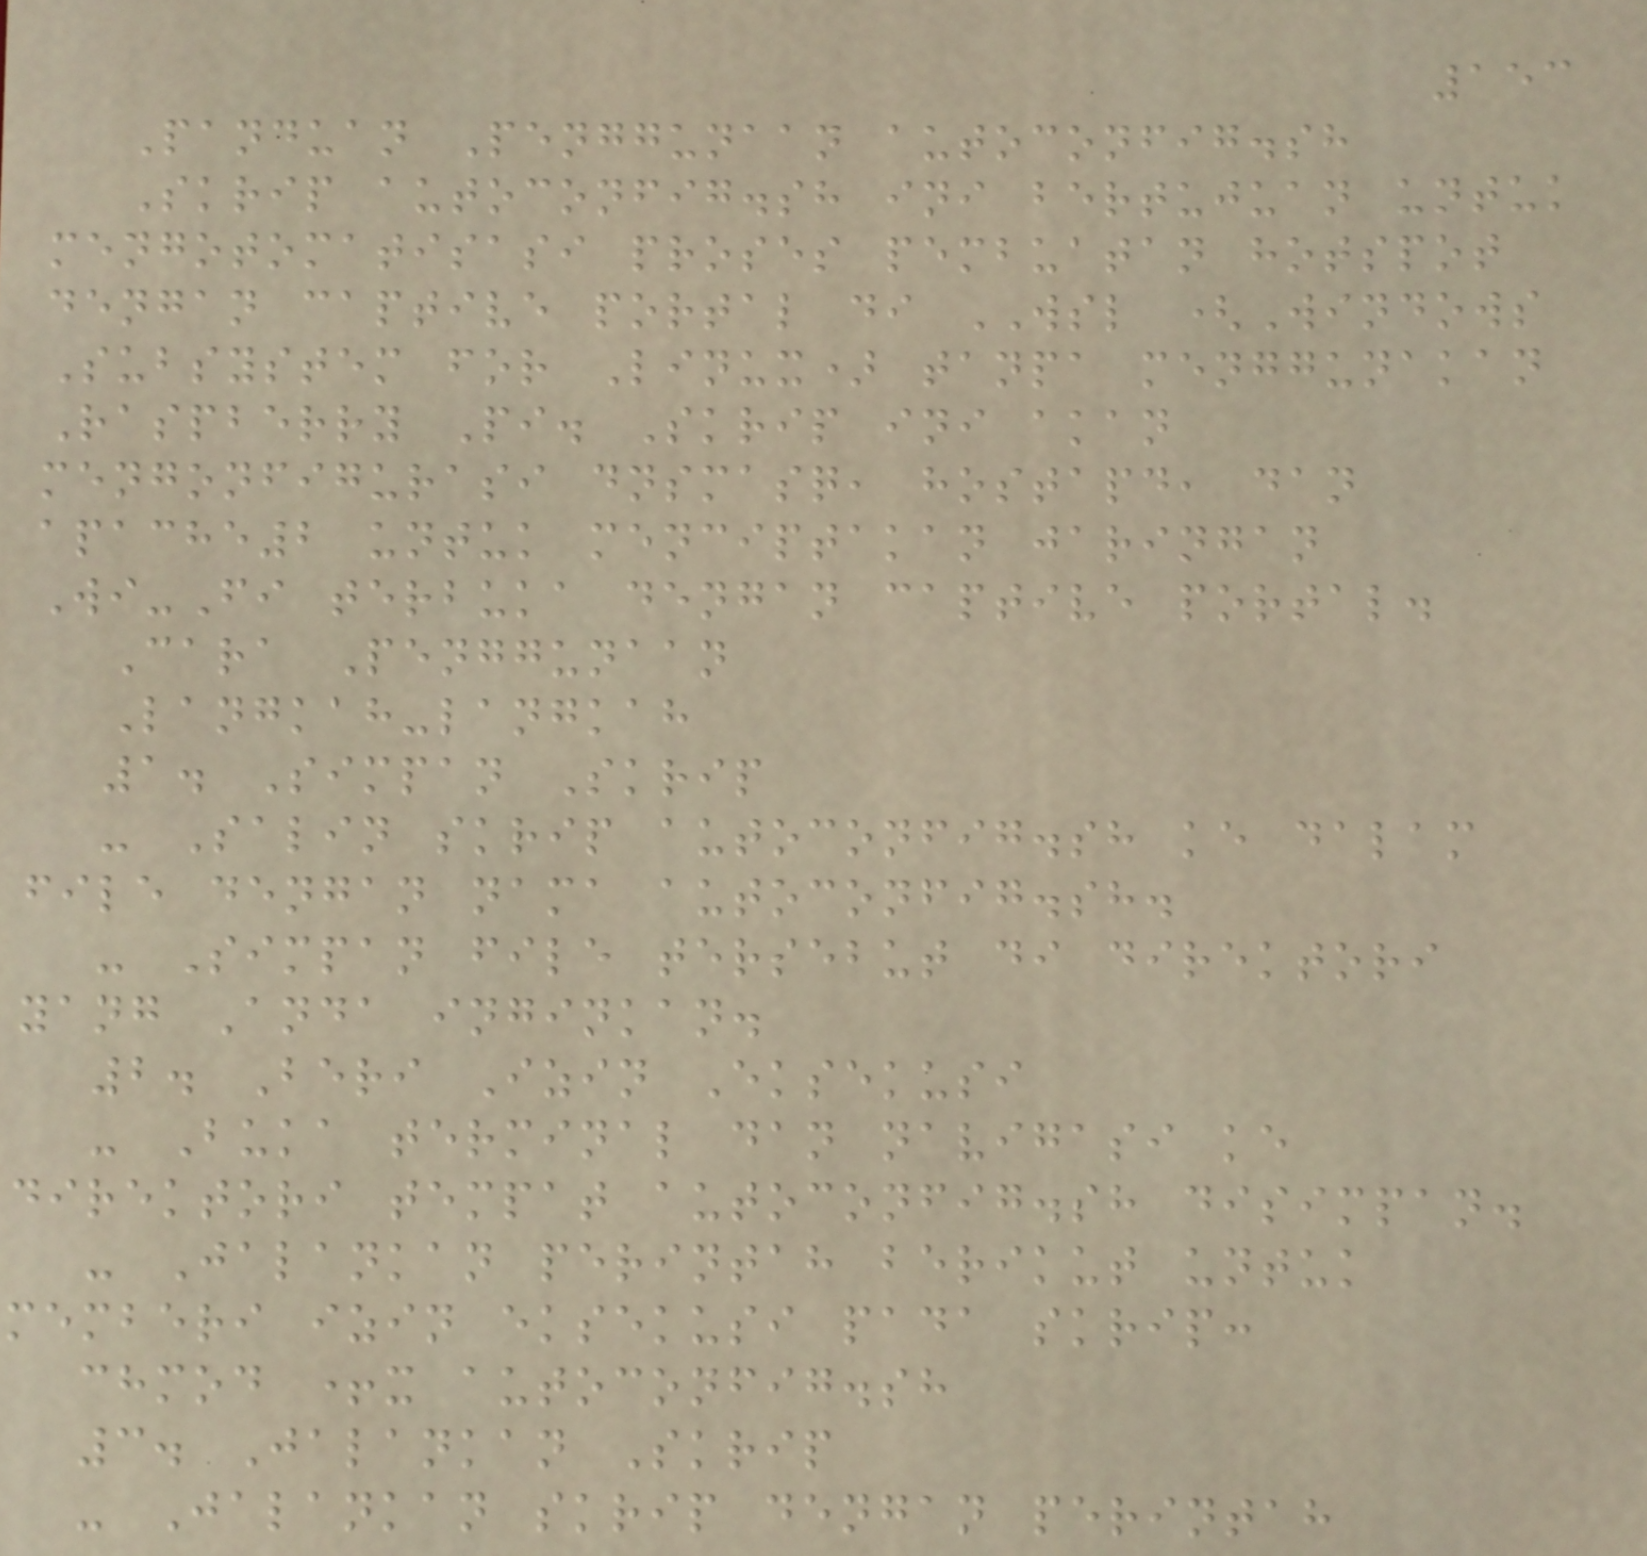153
Panduan Penggunaan autoconfig.sh
Skrip autoconfig.sh ini bertujuan untuk
mengotomatisasi proses pembuatan hotspot
dengan captive portal di WSL (Windows
Subsystem for Linux) tanpa menggunakan
Raspberry Pi. Skrip ini akan
mengonfigurasi dnsmasq, hostapd, dan
apache2 untuk menciptakan jaringan
Wi-Fi terbuka dengan captive portal.
Cara Penggunaan
Langkah-langkah
1. Simpan Skrip
- Salin skrip autoconfig.sh ke dalam
file dengan nama autoconfig.sh.
- Simpan file tersebut di direktori
yang Anda inginkan.
2. Beri Izin Eksekusi
- Buka terminal dan navigasi ke
direktori tempat autoconfig.sh disimpan.
- Jalankan perintah berikut untuk
memberi izin eksekusi pada skrip:
chmod +x autoconfig.sh
3. Jalankan Skrip
- Jalankan skrip dengan perintah
